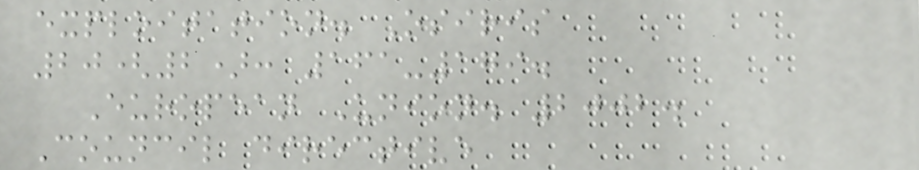exploitation. Osiris
20(2): 161-179.
European Union. 2002.
Council directive
